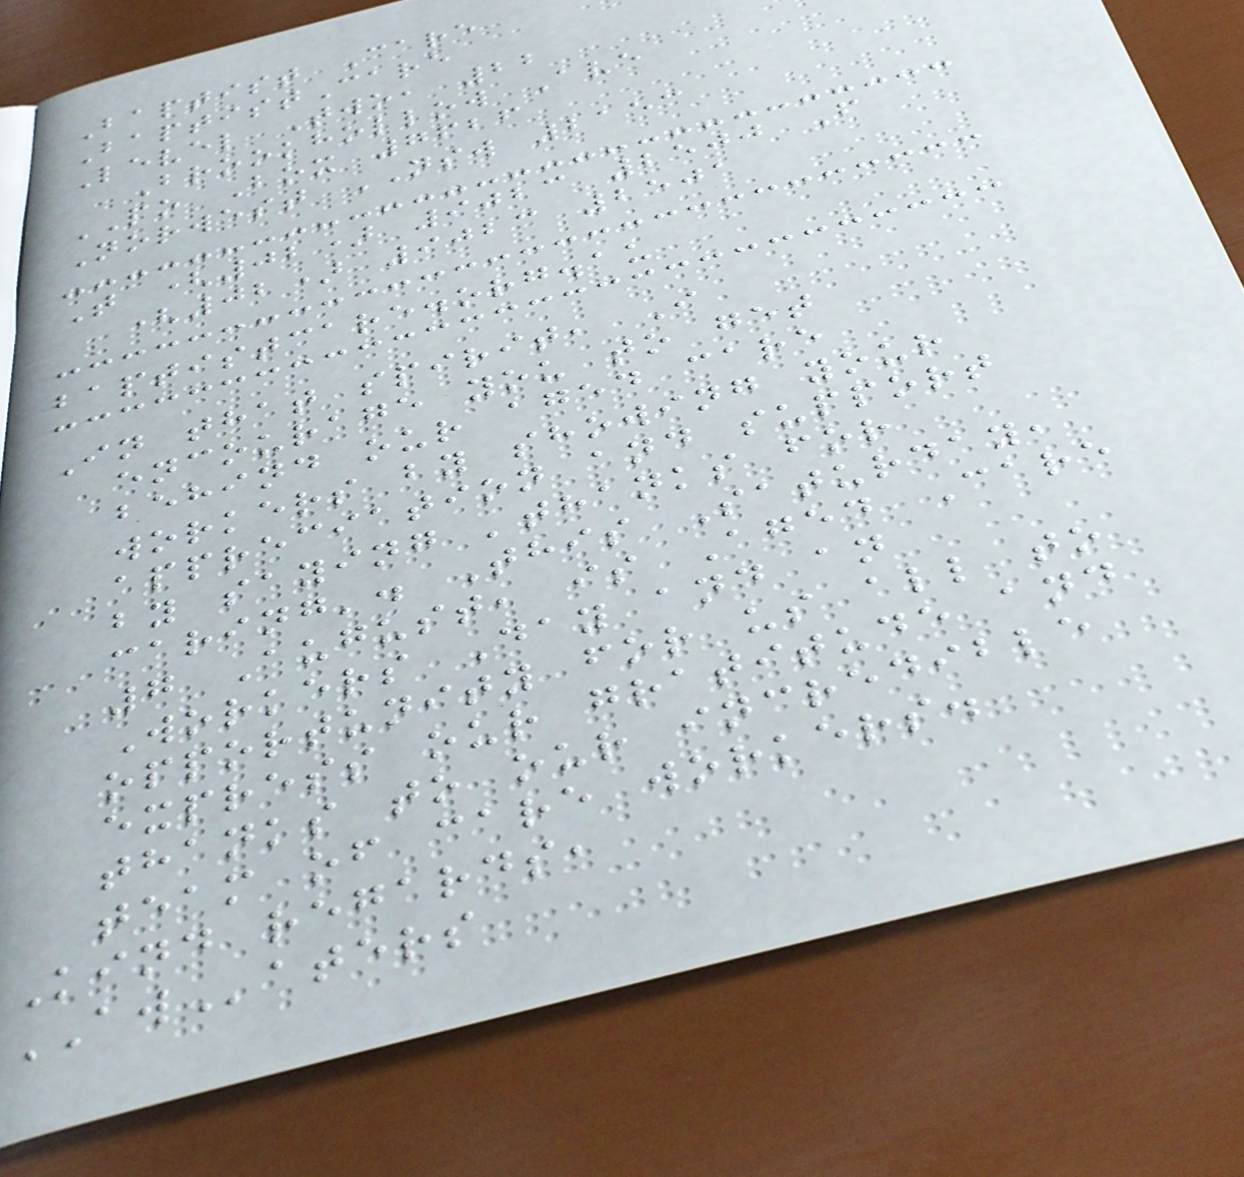Baptist Care
BaptistCare
Level Two, 22
Brookhollow Ave
PO Box 7626
Norwest NSW 2153
T (02) 9023 2500 F
(02) 9023 2501
baptistcare.org.au
In that spirit, I
encourage you to get
behind our aged care
workers by showing your
appreciation and support
by saying 'thanks for
caring'. This Saturday,
7 August, is Aged Care
Workers Day and an
opportunity for us all to
express our gratitude and
thanks to our incredible
team of care workers.
Kind regards,
AWaters
